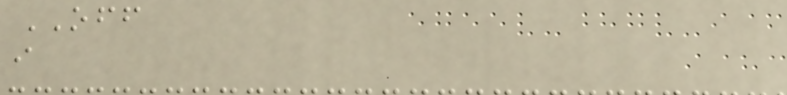OFF
i
